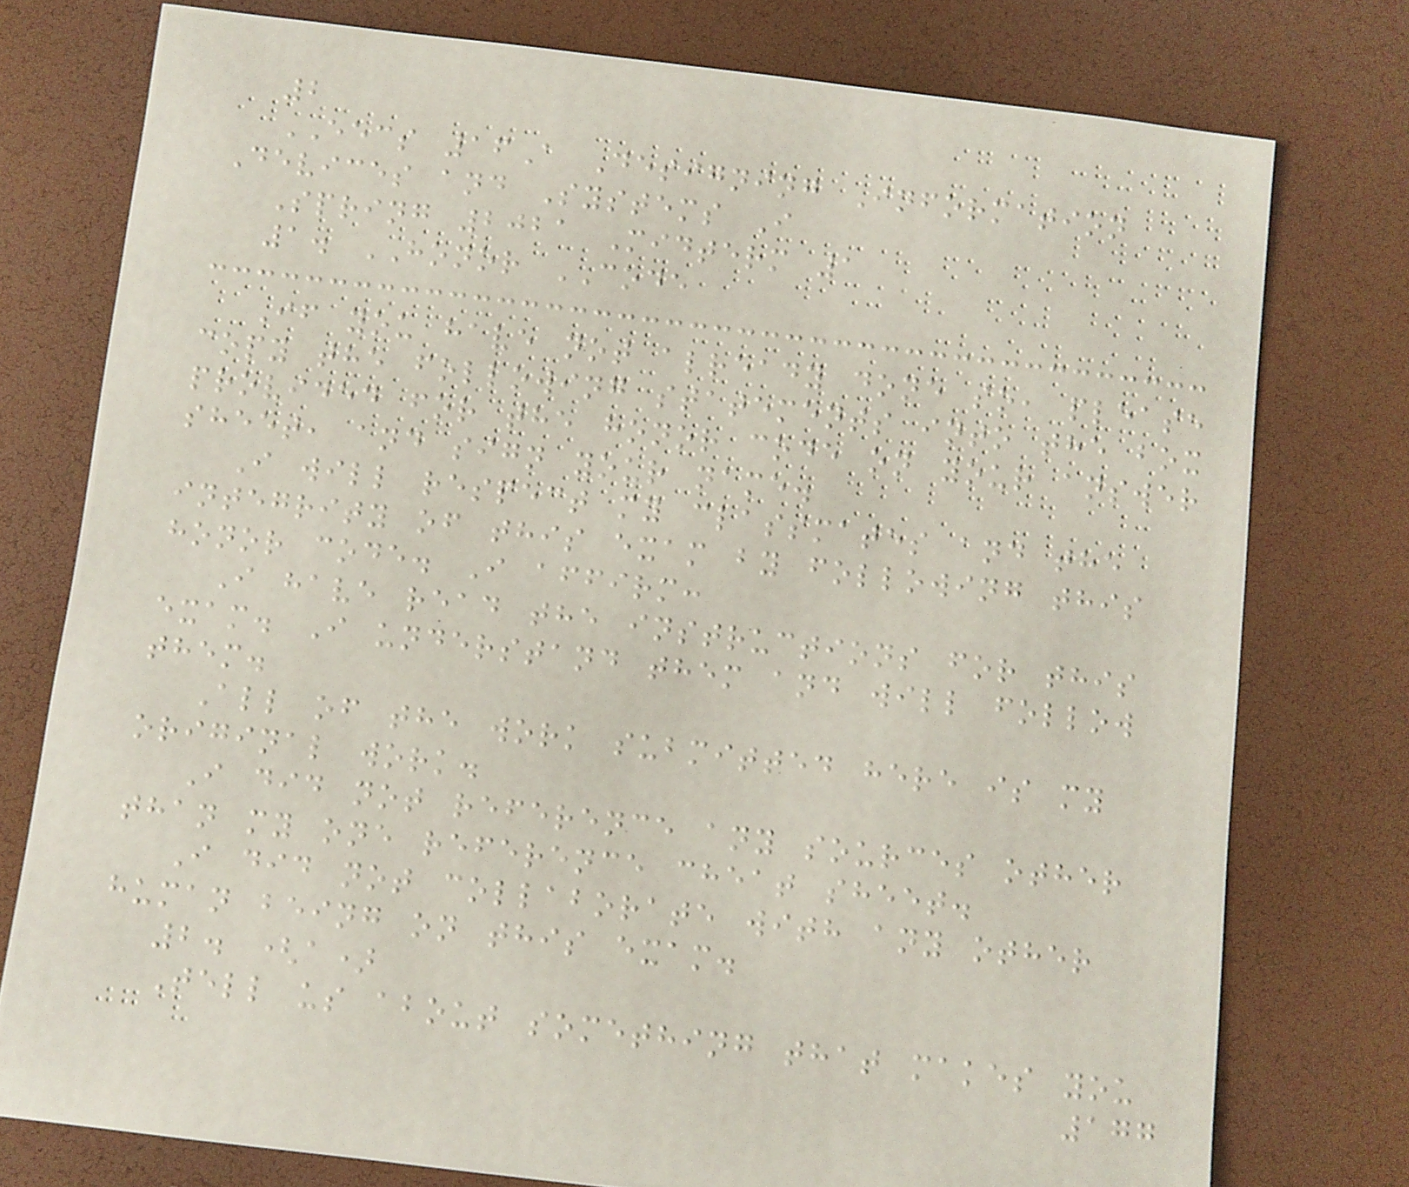2
EECS 16A Designing Information
Devices and Systems I
Spring 2021 Midterm 1
1. HONOR CODE
If you have not already done so, please
copy the following statements into the box
provided for the honor code on your answer
sheet, and sign your name.
I will respect my classmates and the
integrity of this exam by following this
honor code. I affirm:
I have read the instructions for this
exam. I understand them and will follow
them.
All of the work submitted here is my
original work.
I did not reference any sources other
than my one reference cheat sheet.
I did not collaborate with any other
human being on this exam.
2. (a)
Tell us about something that makes you
177
